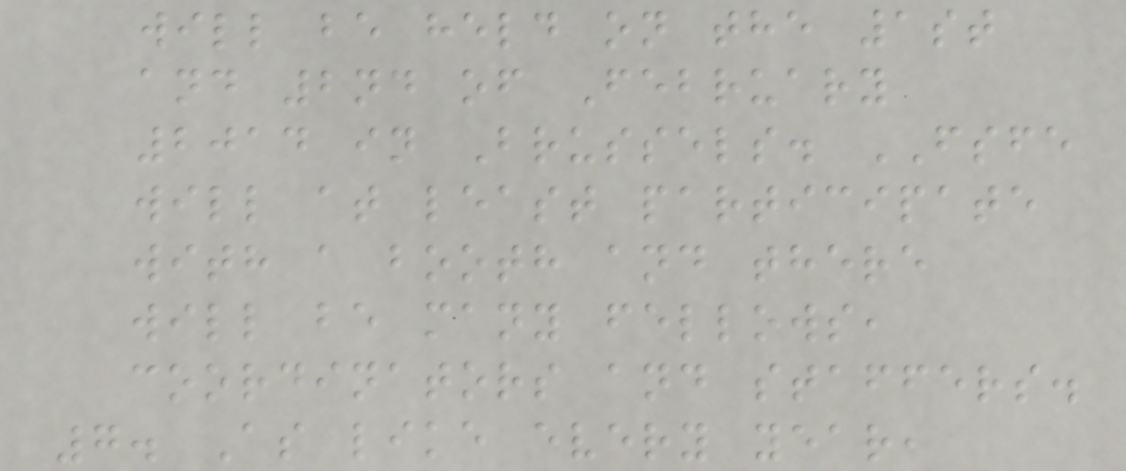will be held on the 1st
and 2nd of February
2014 in Brussels. FSFE
will at least participate
with a booth and there
will be many fellows,
coordinators and staffers.
7. As like every year,
